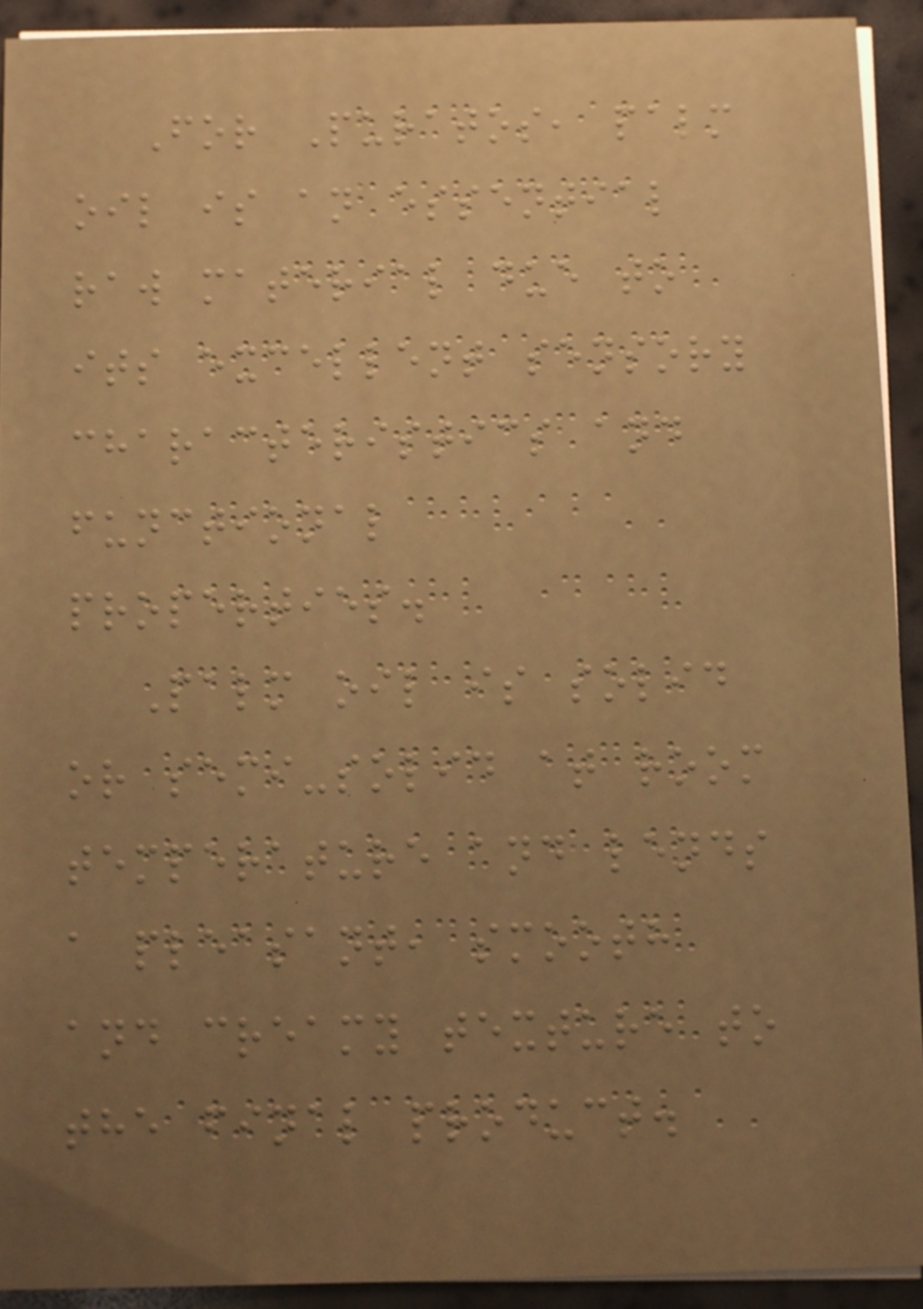For Puratos, palm
oil is an essential
raw material due to
its excellent sensory
characteristics and
functional
properties.
Palm oil is solid
or semi-solid at room
temperature and lends
a pleasant, smooth
and creamy texture to
the final product.
